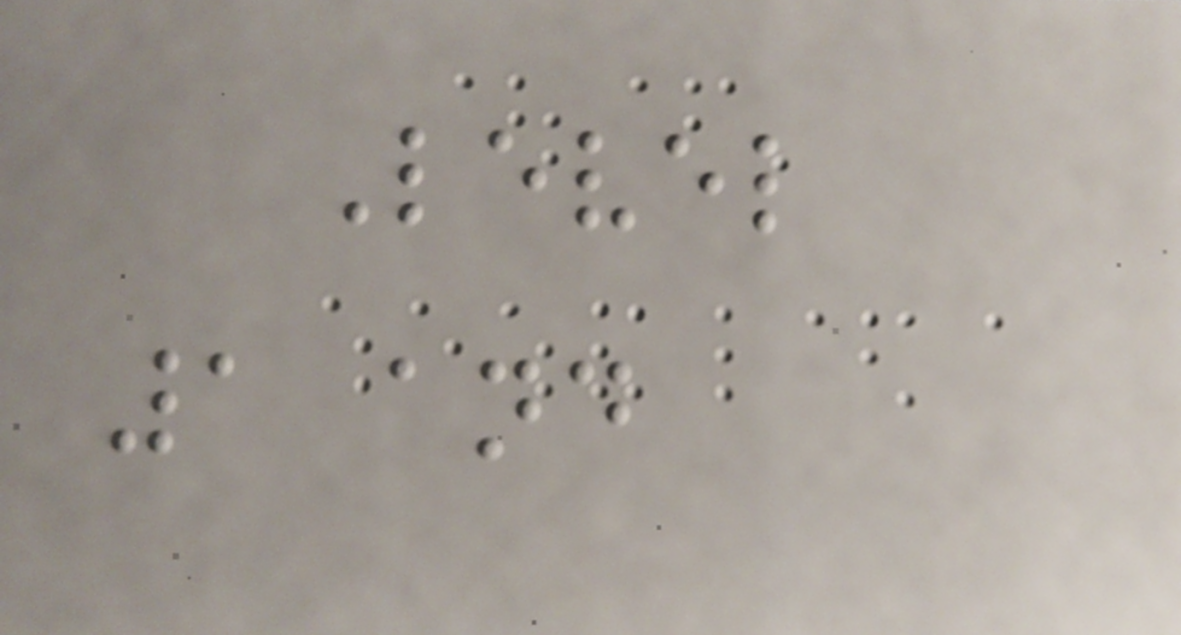Level
1 and
